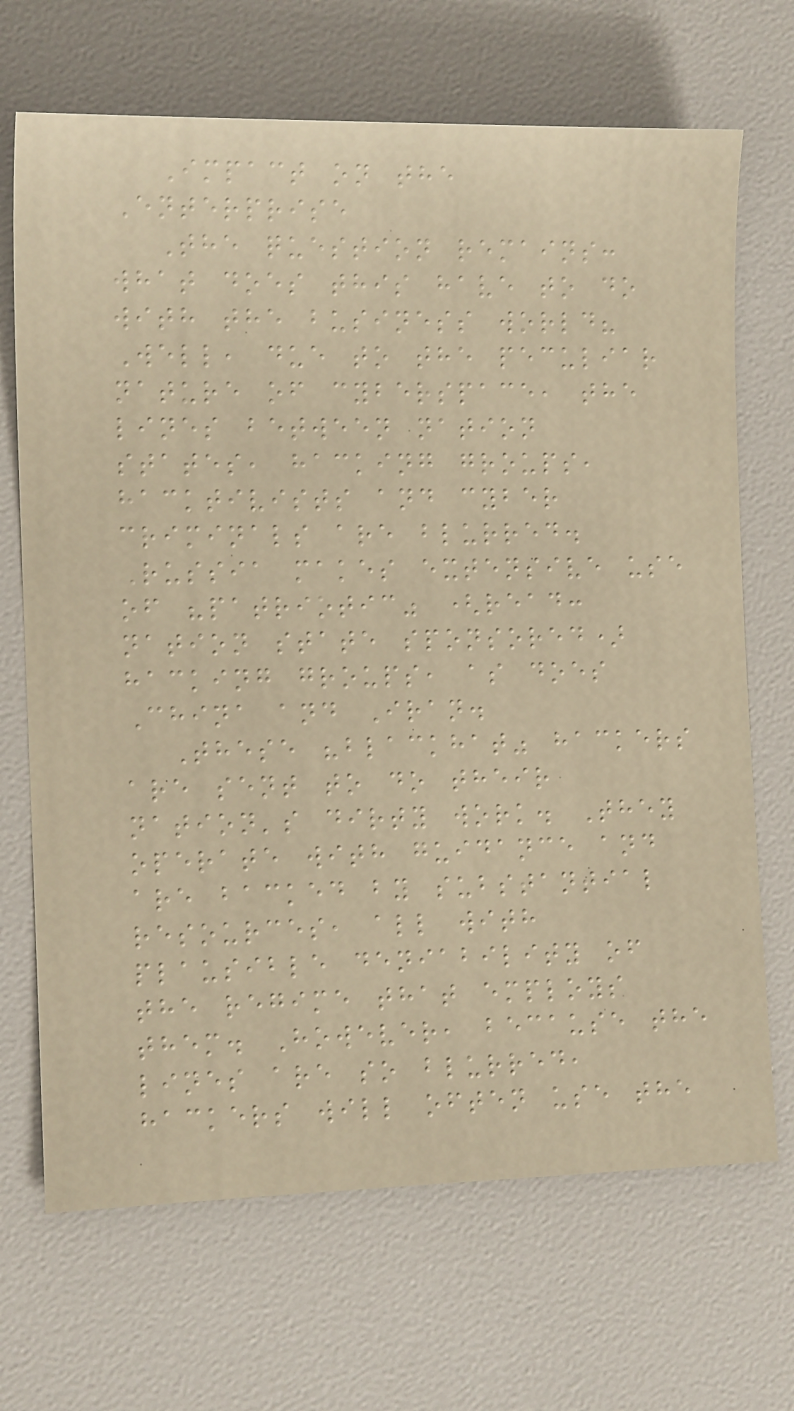Impact on the
Enterprise
The question remains:
what does this have to do
with the business world?
Well, due to the peculiar
nature of cyberspace, the
lines between nation
states, hacking groups,
hacktivists and cyber
criminals are blurred.
Russia makes extensive use
of "patriotic" (read:
nation state sponsored)
hacking groups, as does
China and Iran.
These "blackhat" hackers
are sent to do their
nation's dirty work. They
operate with guidance and
are backed by substantial
resources, all with
plausible deniability of
the regime that employs
them. However, because the
lines are so blurred,
hackers will often use the
